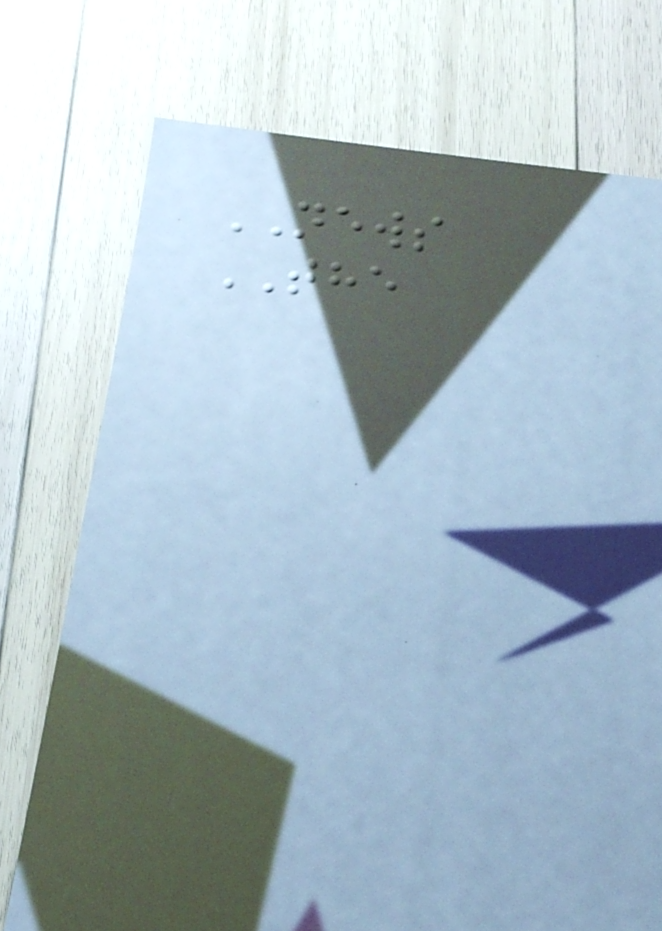NEWS
THE
